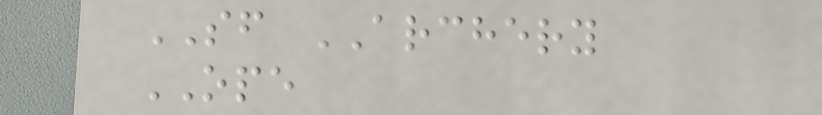SF ARCHERY
OPE
